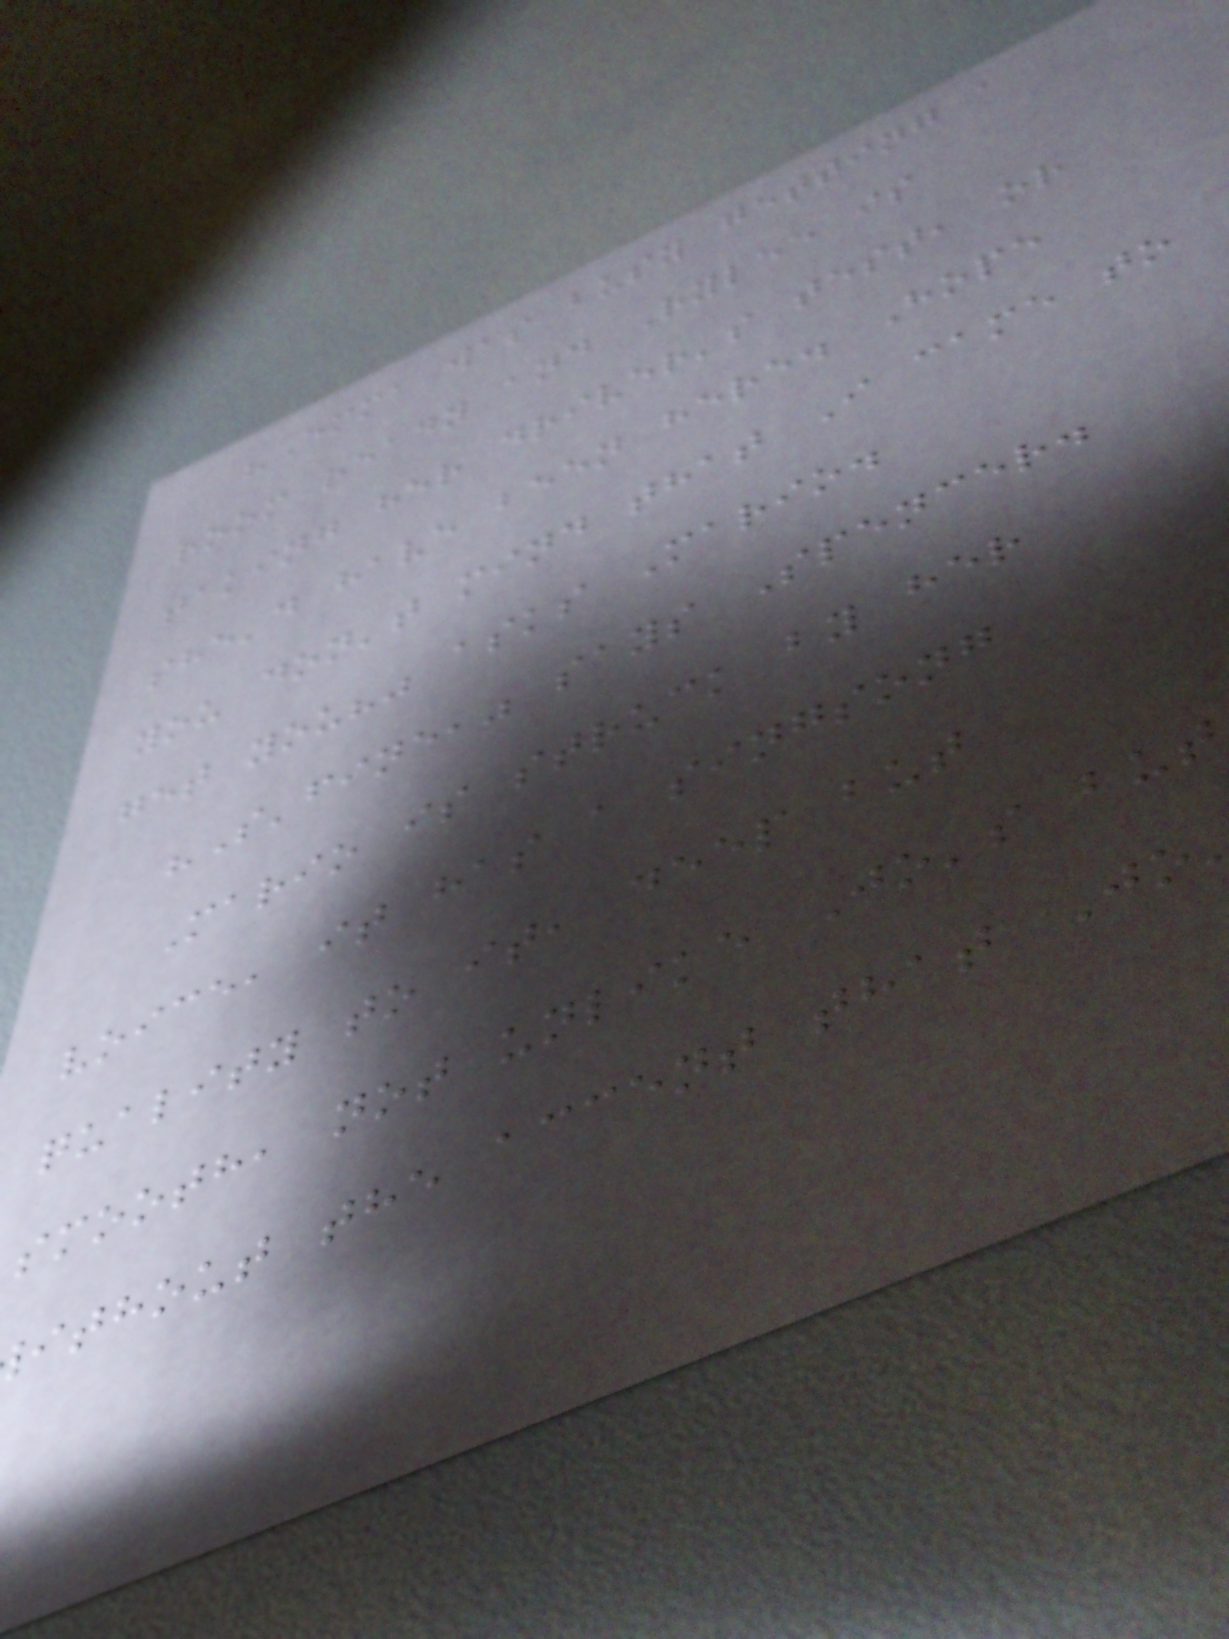"Emma was busy getting a
room ready and Rylee is
taking her driver's test, or
she'd have been here. Hope
you don't mind that I came to
get you?" asks Mario.
"S'fine," says Spencer.
Mario is struck by her
voice, it has a singsong
quality to it, deep but
smooth, not unlike Jo's but
ithout the accent that Jo
